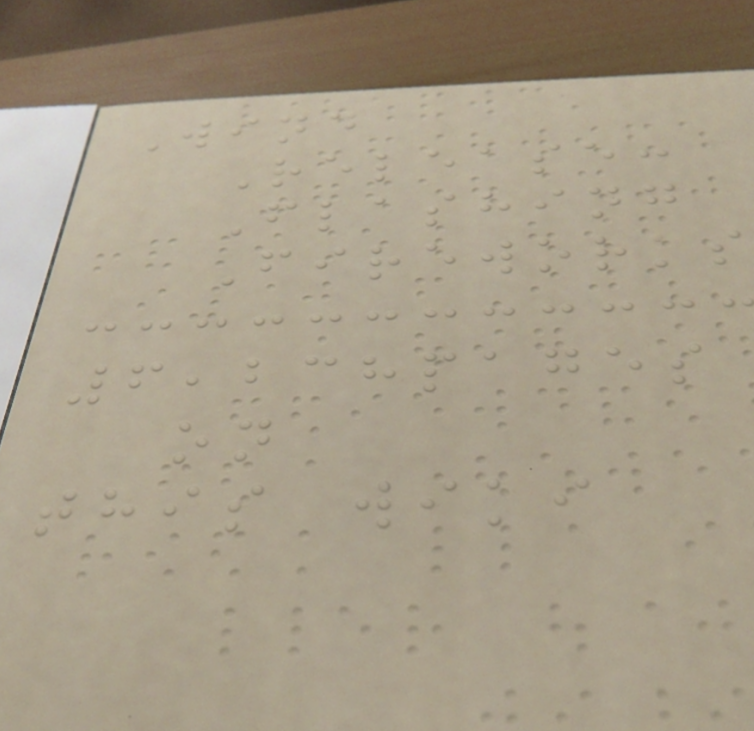Wind
Release:
Flashing
Fireworks
6,238pages
on
this wiki
